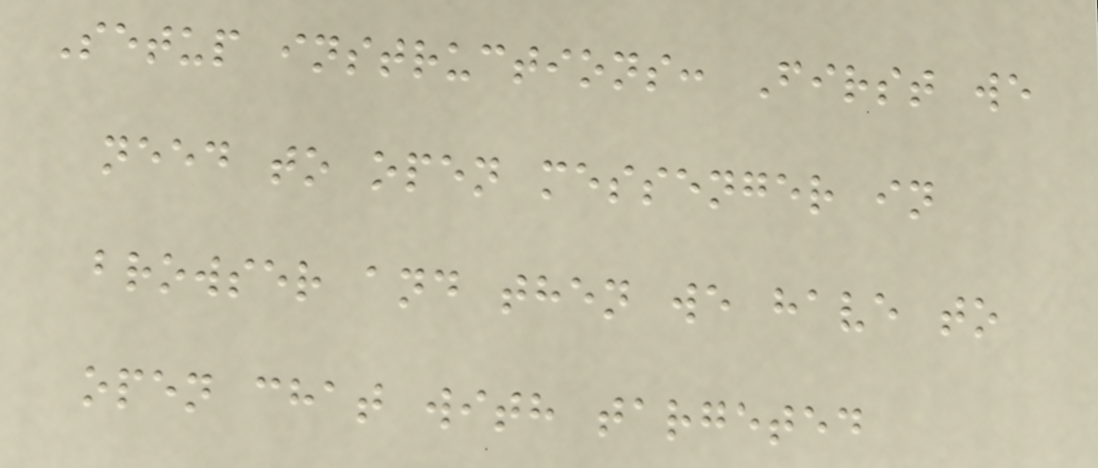Setup instructions: First we
need to open messenger in
browser and then we have to
open chat with targeted
